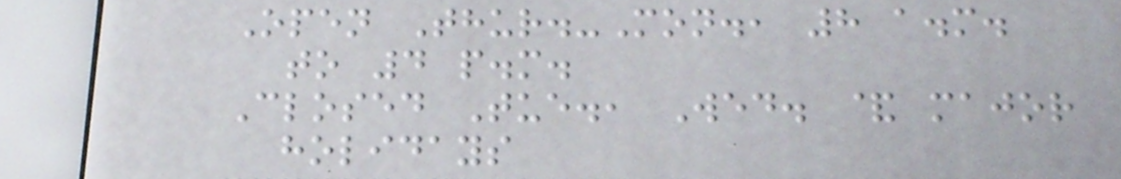Open Thur.-Mon., 8 a.m.
to 4 p.m.
Closed Tue., Wed. & major
holidays
